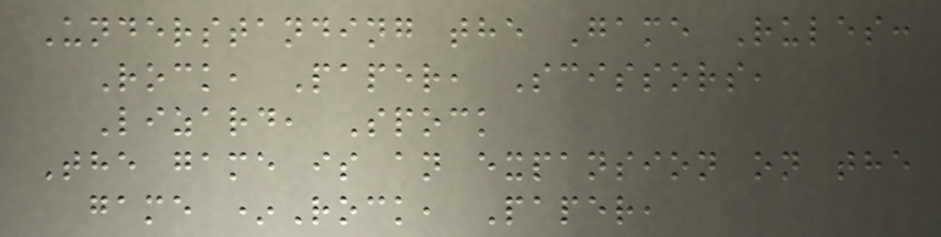Understanding the Game Rules:
Rock, Paper, Scissors,
Lizard, Spock
The game is an expansion on the
game *Rock, Paper,
